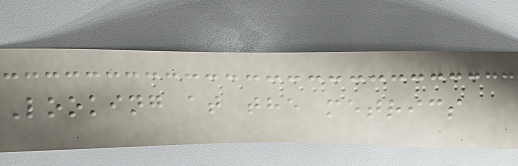Looking at the metrics
